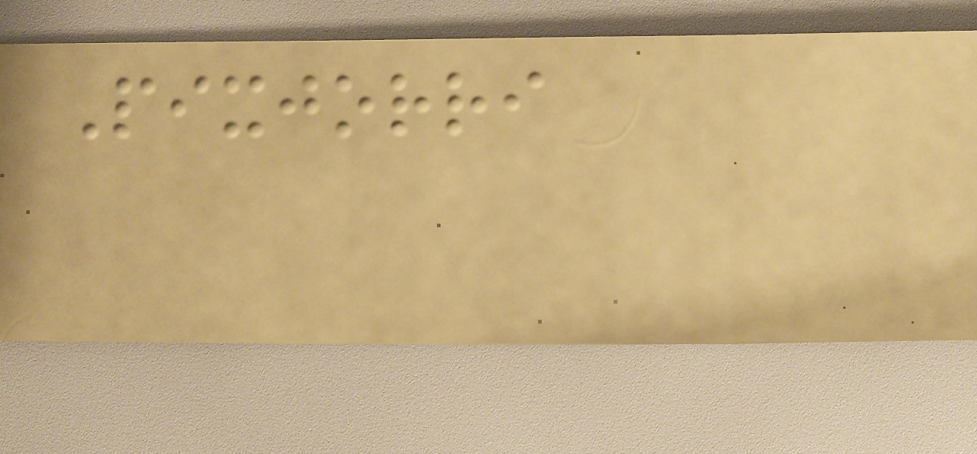Pixjorri
